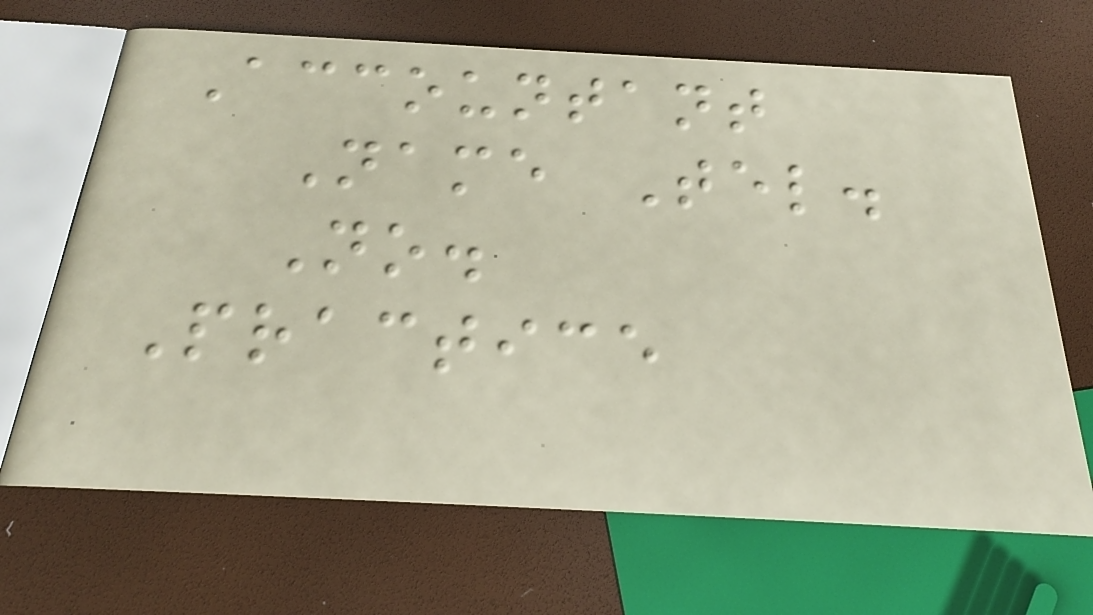Accountant
Name Tel.
No.
Practice
